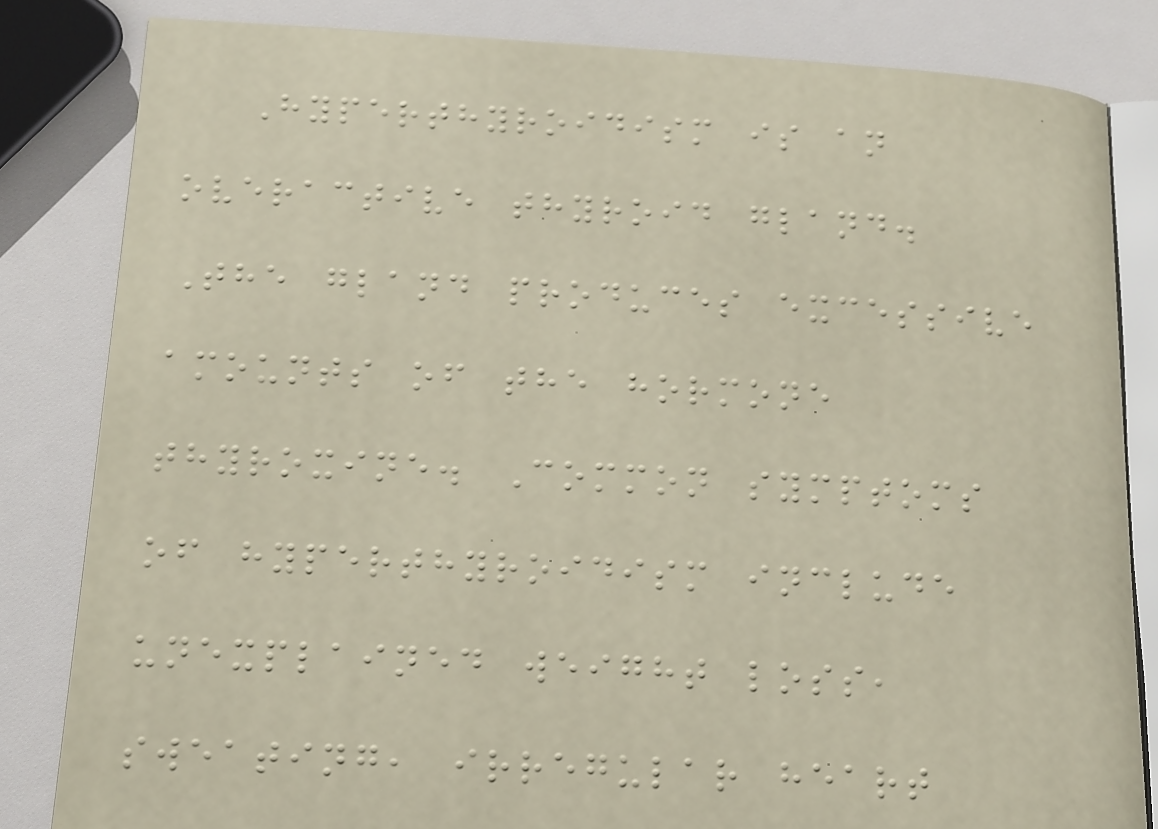Hyperthyroidism is an
overactive thyroid gland.
The gland produces excessive
amounts of the hormone
thyroxine. Common symptoms
of hyperthyroidism include
unexplained weight loss,
sweating, irregular heart
